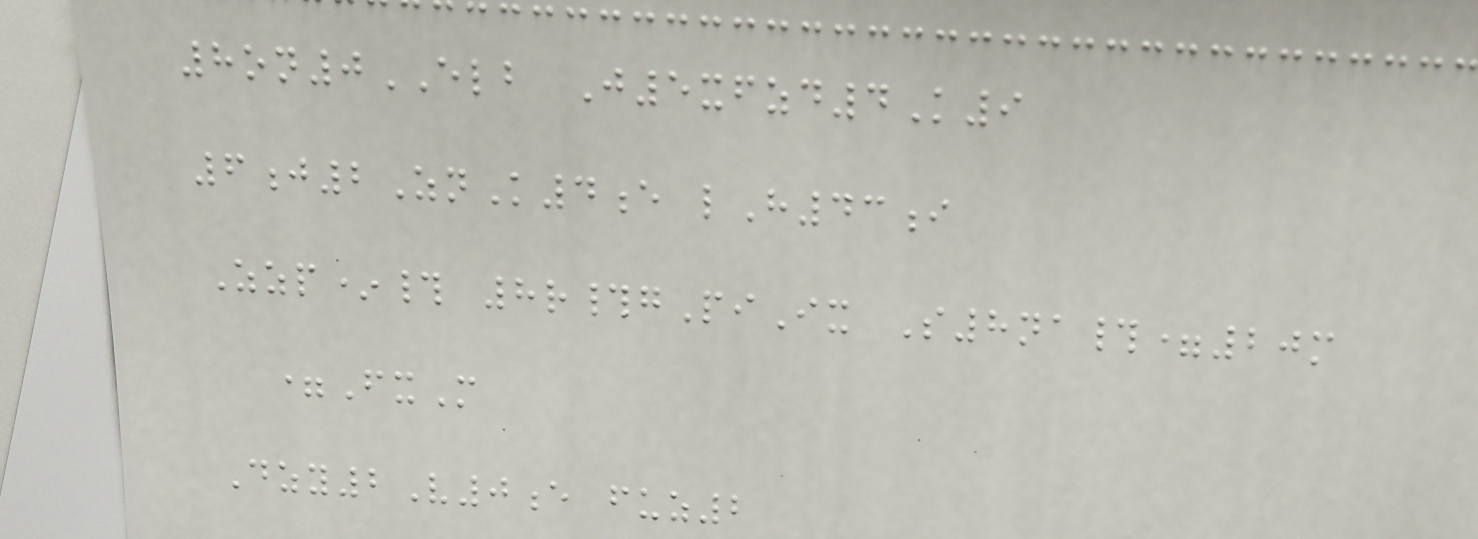8on0ELB J5xfzd4K9
6j2ZnK4e lH43i
Zzp*# 8r#gPiIx S8na#=20m
=FxM
Dzy2V0e fuz2
